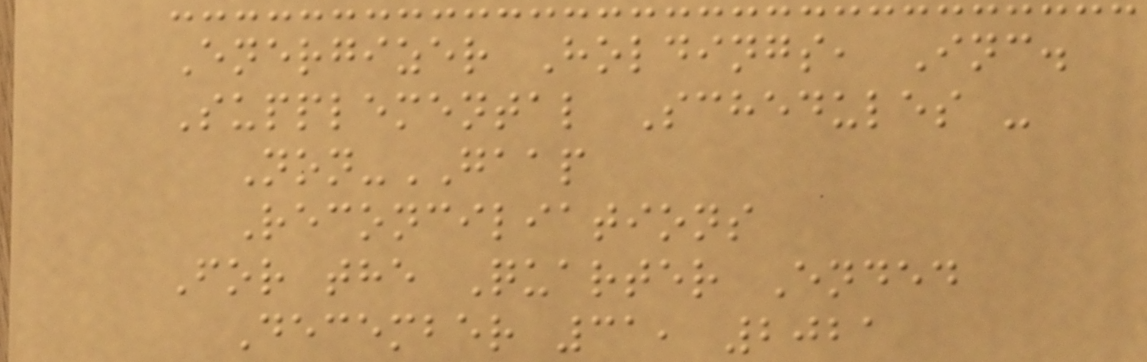Energizer Holdings, Inc.
Supplemental Schedules -
Non-GAAP
Reconciliations
For the Quarter Ended
December 31, 2021
